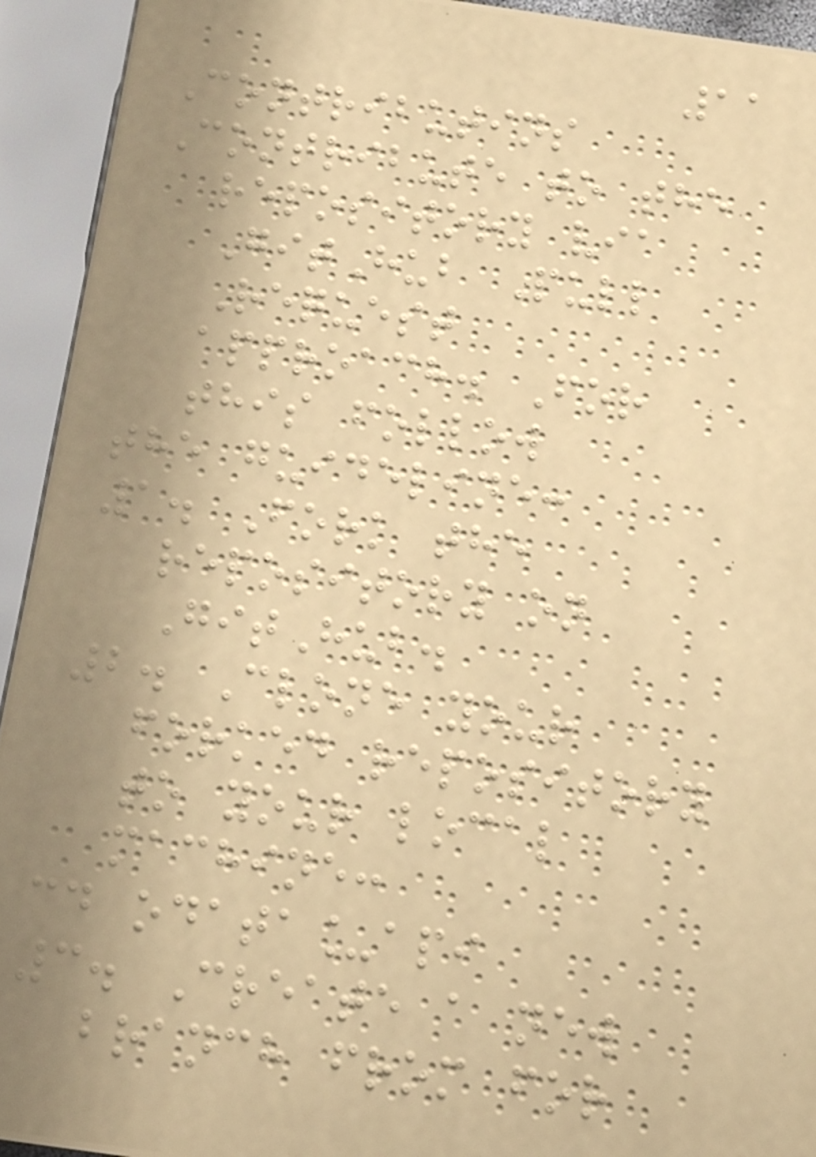11
Contributins
Contribute to the
repository via
GitHub Pull
Request
approach. For
this follow
the guideline:
1. Fork the
repository on
GitHub.
2. Clone your
forked repository
to your local
machine:
cd odata_api
3. Create a new
branch from for
